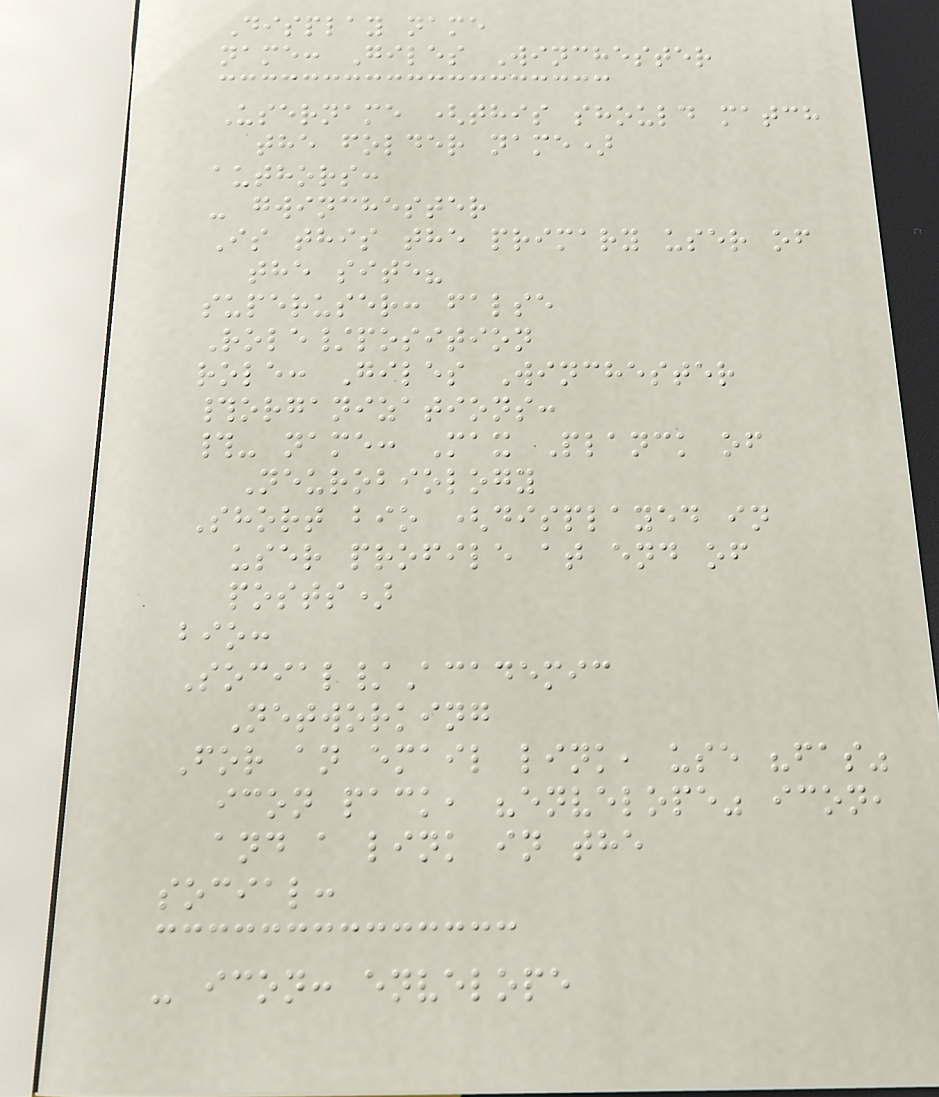Display name
name: Giles Winchester
Username (this should match
the folder name)
authors:
- gwinchester
Is this the primary user of
the site?
superuser: false
Role/position
role: Giles Winchester
#organizations:
#- name: Max Planck of
Neurobiology
Short bio (displayed in
user profile at end of
posts)
bio:
Social/Academic
Networking
For an email link, use "fas"
icon pack, "envelope" icon,
and a link in the
social:
- icon: envelope
